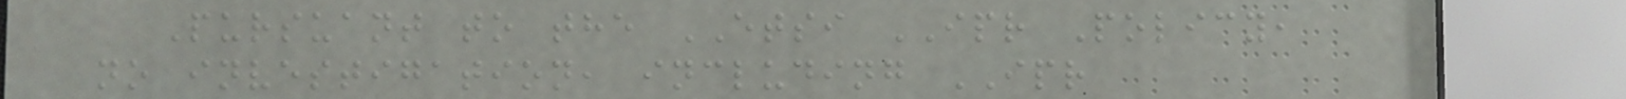Pursuant to the ETSI IPR Policy,
no investigation, including IPR
